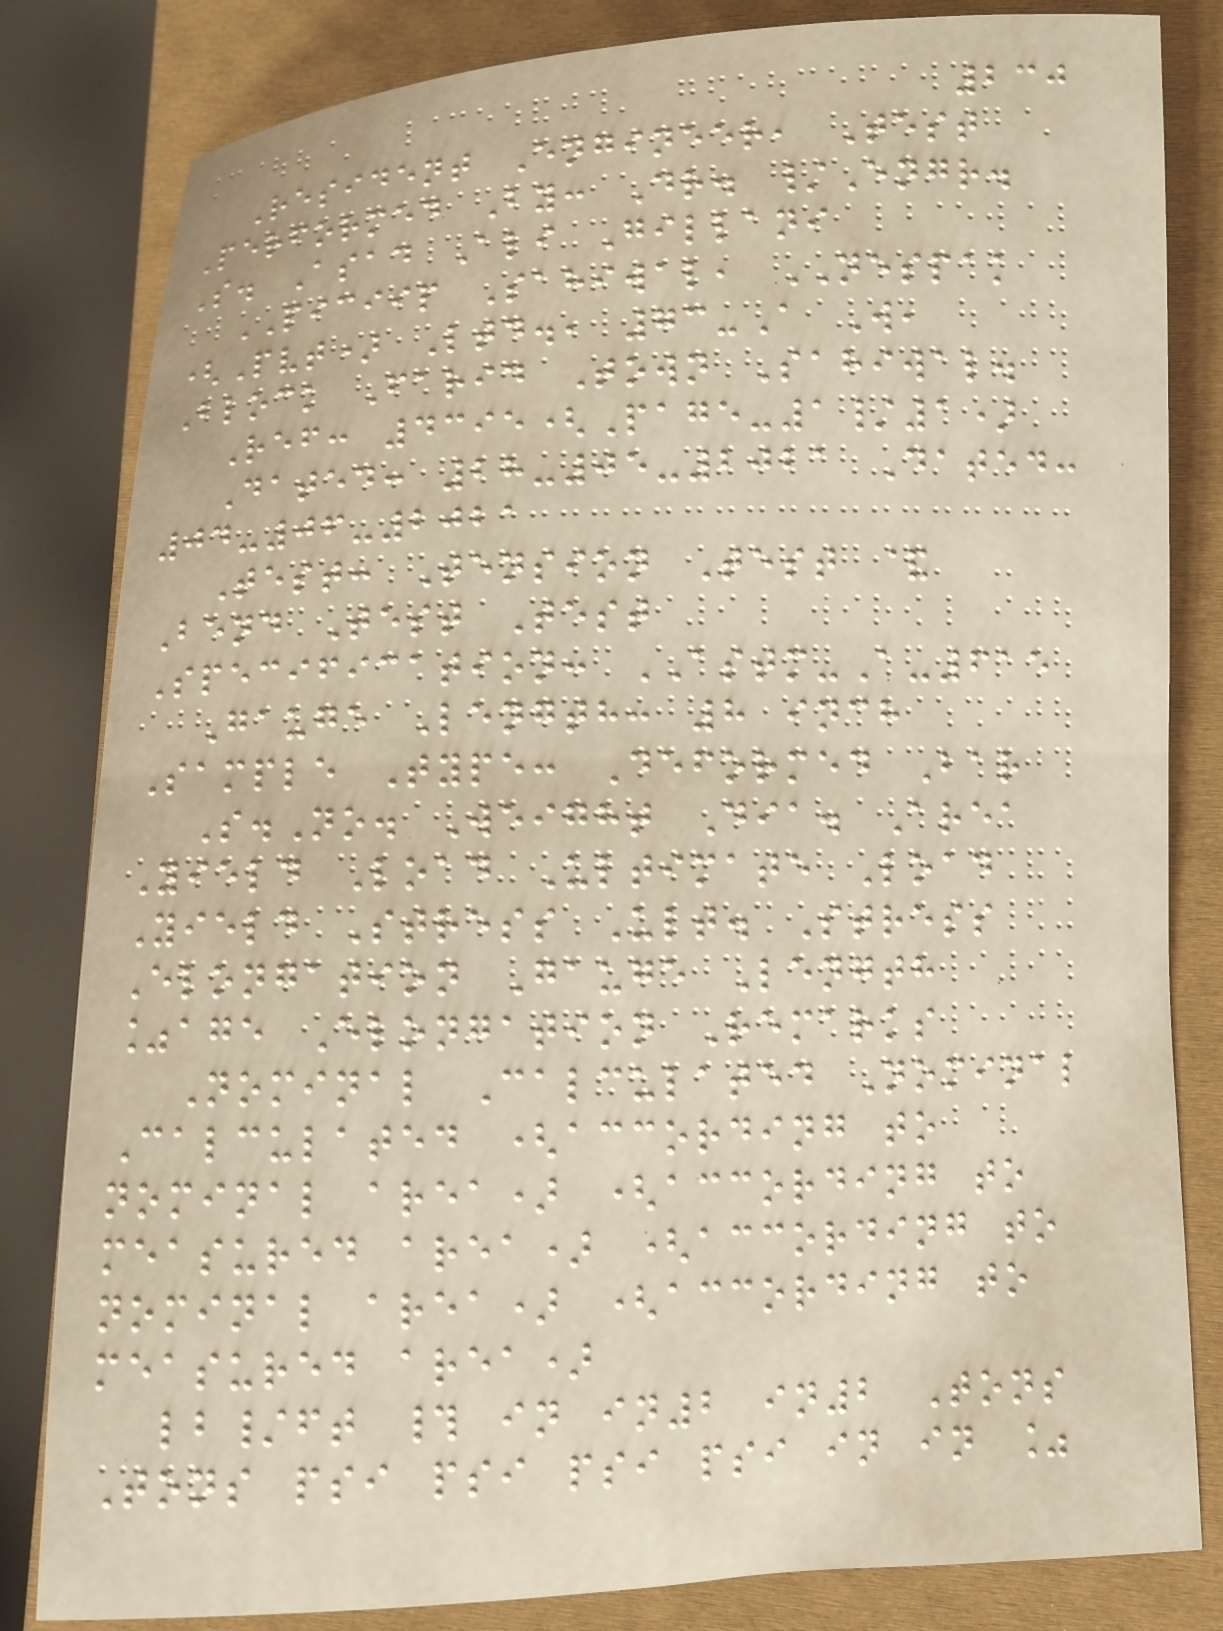230
Resident Engineer, Test
Performed By: Dr. /Engr.
S. Asad Ali Gillani
PICIIP Sahiwal, NESPAK
(Pvt) Ltd., 73-A W,
Block Farid Town Sahiwal.
Ref: 4395(Page-1/1)
Dated: 28-05-2021 Dated:
04-06-2021
Test: Tension Test &
Bend Test Test
Specification: ASTM-A-615
Gauge Length: 8 inch
Sample Type: Deformed Bar
S.No. Weight Dia. Area
Yield Load Ultimate Load
Yield Stress Ult. Stress
Elongation Gauge Length
%age Elongation Remarks
Nominal Calculated Nominal
Calculated (according to
nominal area) (according to
measured area) (according to
nominal area) (according to
measured area)
lb/ft # in in2 in2 Tons
Tons psi psi psi psi in in %
